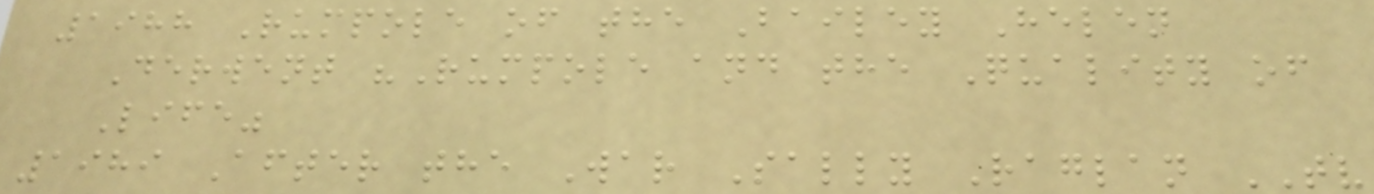1988 Rumpole of the Bailey Helen
Derwent "Rumpole and the Quality of
Life"
1989 After the War Sally Raglan TV
